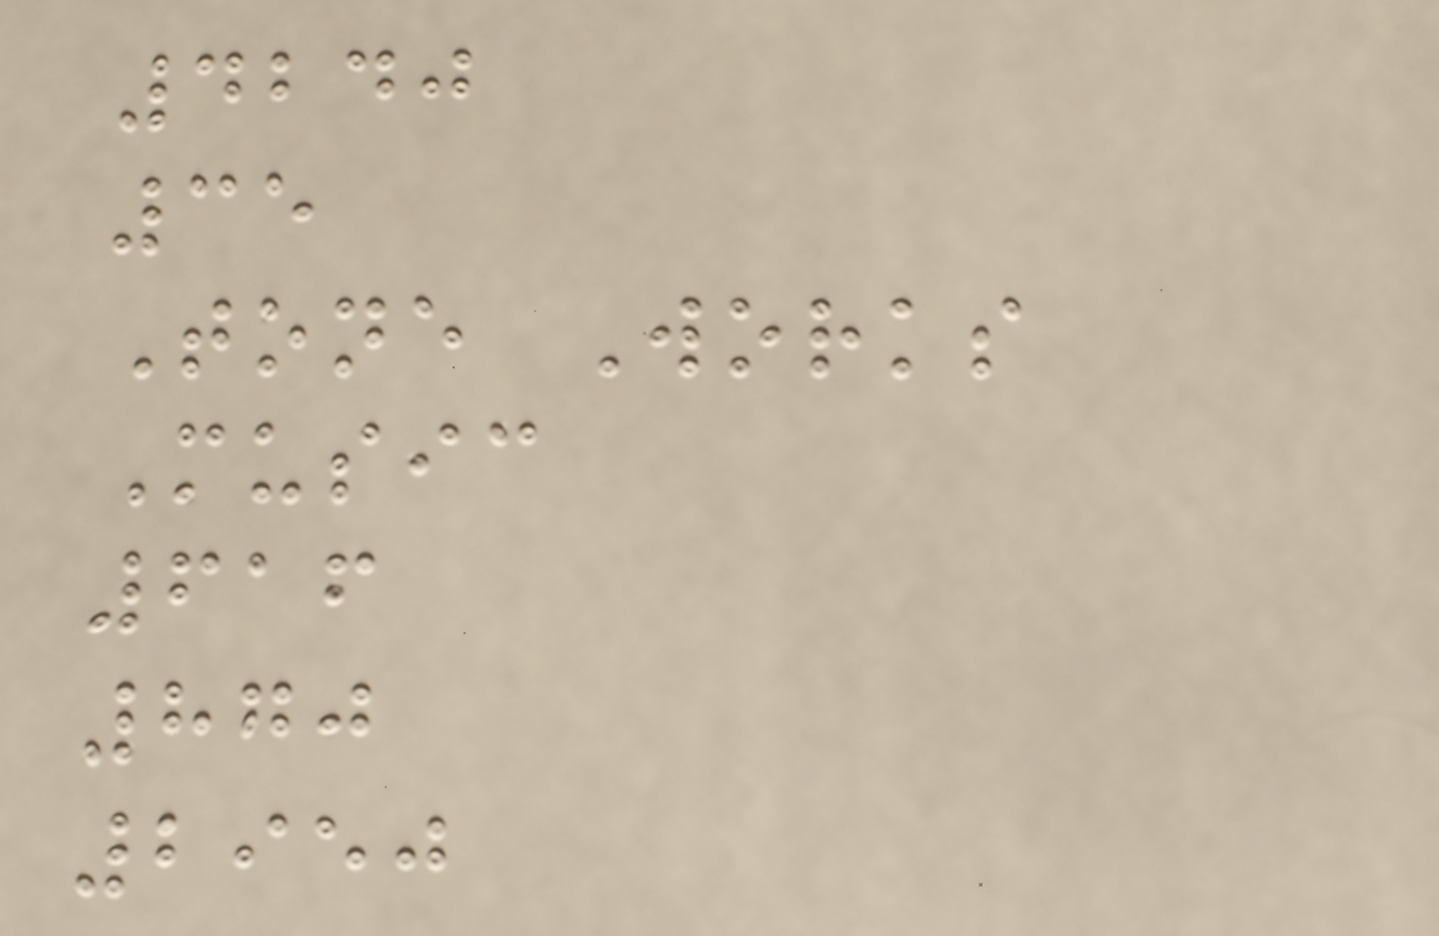4240
35
Tone Works
Music
616
870
2950
